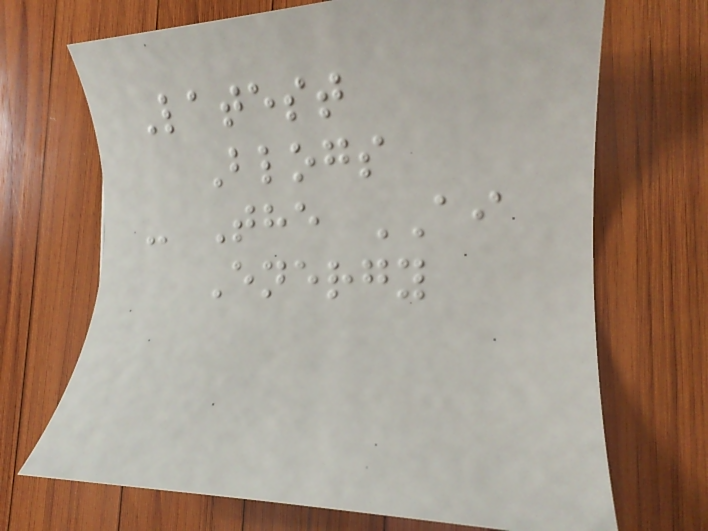Latest
Blogs
- The AI
Energy
